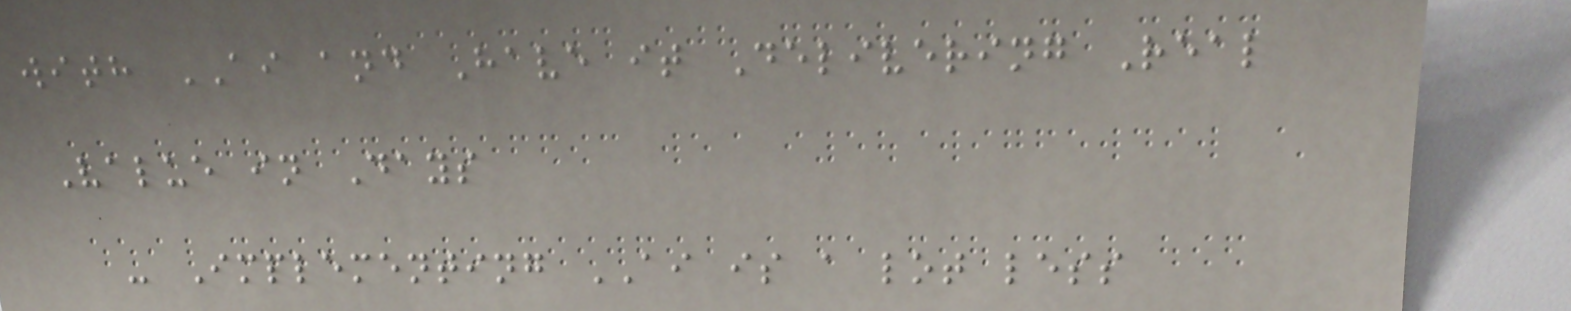with AI and Have it Delivering Real
Value in Days
- Implementing AI is a lot less
